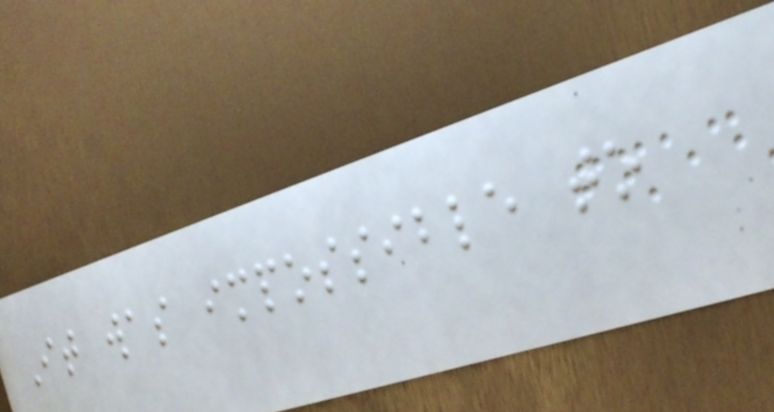It was impossible to
